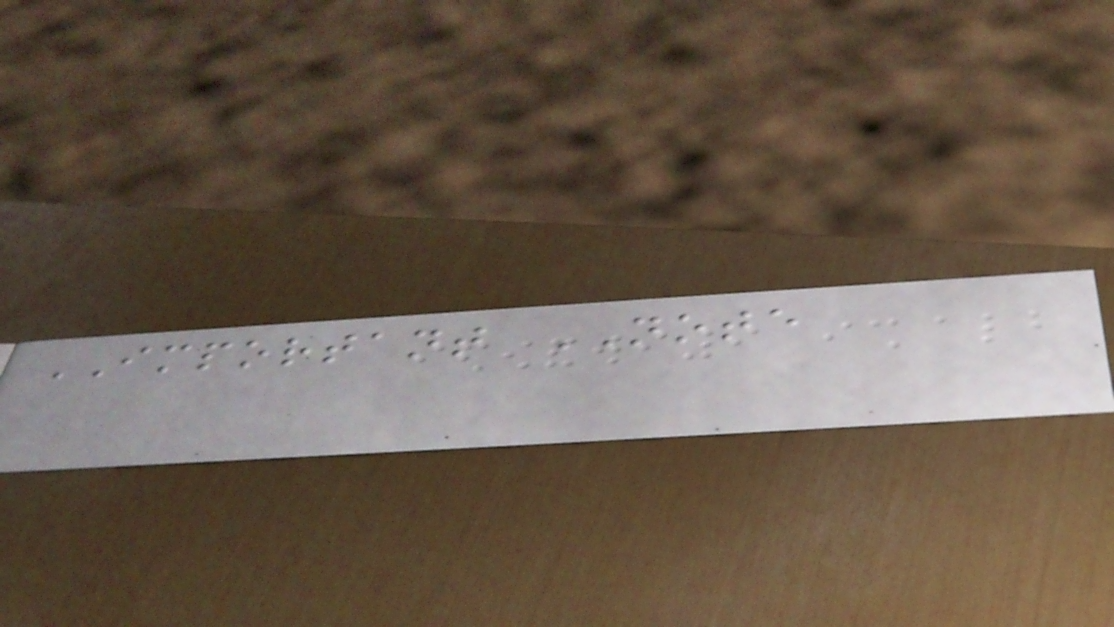IMPORTANT NOTE
